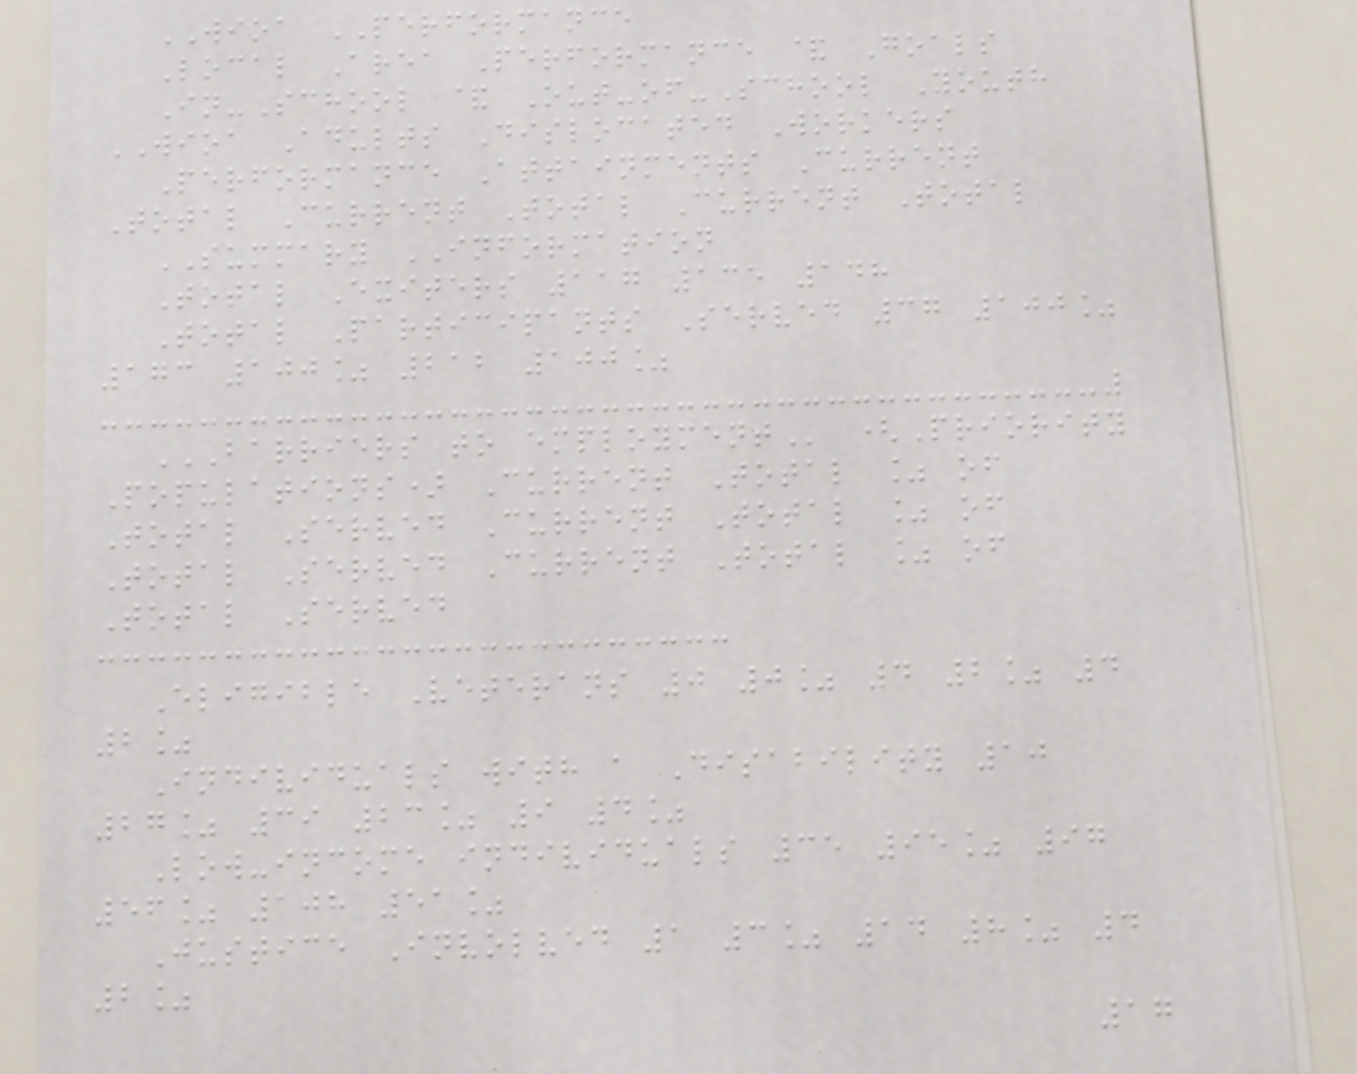WIOA PERFORMANCE
Local Area Performance & Goals
In-School & Out-of-School Youth
WIOA Adults Dislocated Workers
Performance Attainments Current
Total Current Total Current Total
SUMMARY INFORMATION
Total Exiters 117 135 148
Total Participants Served 37 100%
173 100% 212 100%
BARRIERS TO EMPLOYMENT (Priority
Populations) Current Total % of
Total Served Current Total % of
Total Served Current Total % of
Total Served
Eligible Veterans 0 0% 4 2% 4
2%
Individuals with a Disability 10
27% 39 23% 9 4%
Low-income individuals 35 95% 97
56% 108 51%
Justice Involved 1 3% 14 8% 4
2%
17
